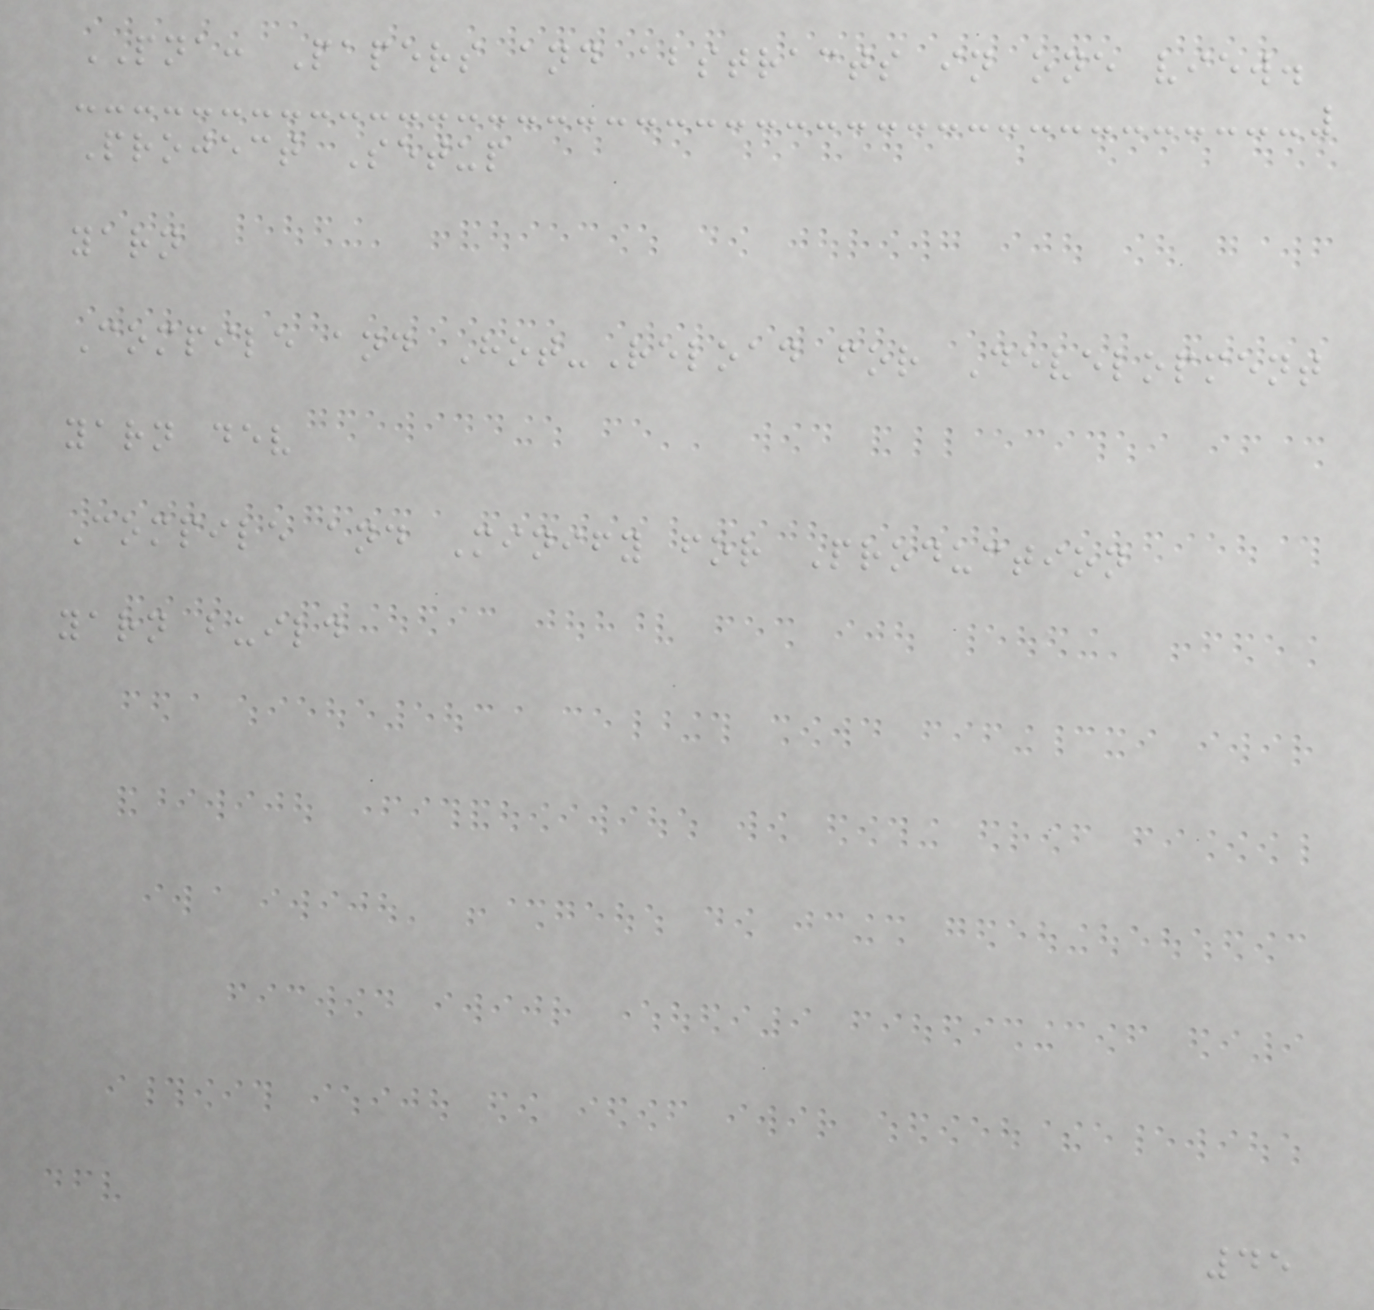PNA: Papers and abstracts in one view.
Project Setup
yarn
Compile and Hot-Reload for Development
yarn dev
Compile and Minify for Production
yarn build
45
